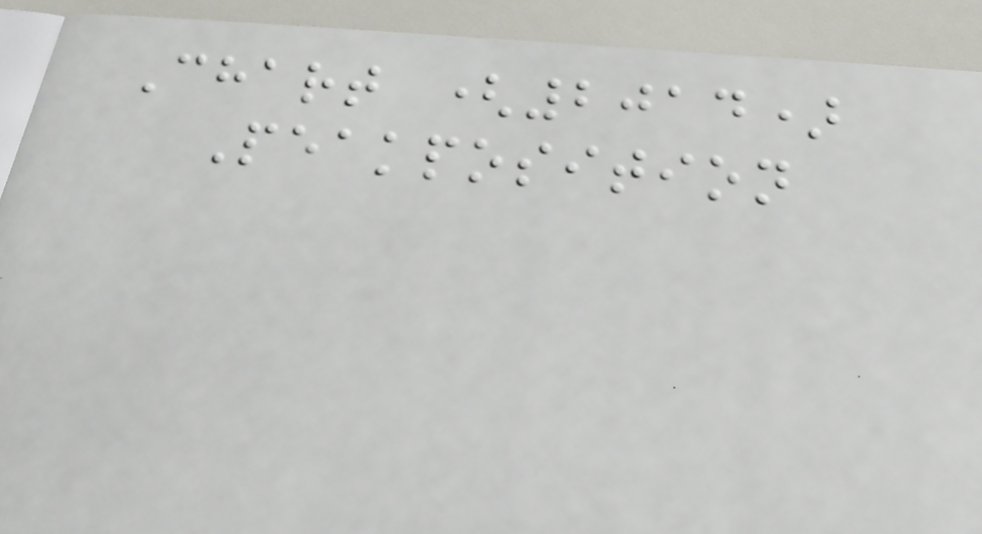Chart (2014)
Peakposition
